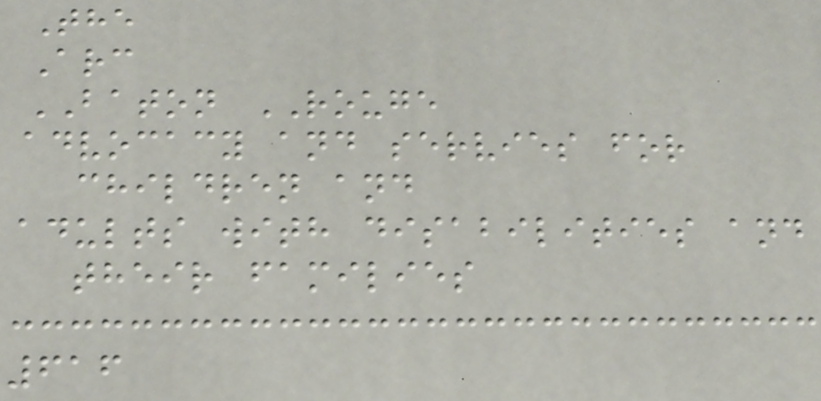The
Arc
BATON ROUGE
advocacy and servies for
children and
adults with disabilities and
their families
616
